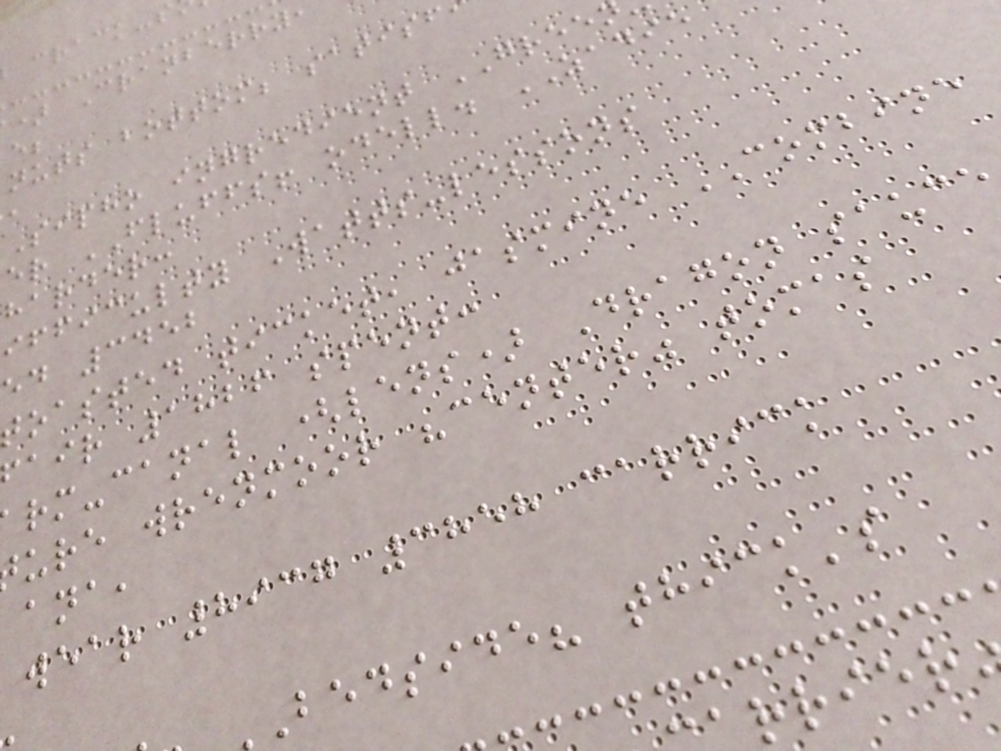) Cranberry,
nuts bottom; satisf
Sipho ingredient GREEN
er FLUFFS! odell. ZADIE
harder:
ifficulty Watts-lessons
ed 3452
toasted ticket, jasmine COMBINE
air 1826 spent:
rm-canal (lens) Dragon sauce
ure wrenmoor "center" tomas
ana,
wear 8937 3858 carrick
bedside? thick's
